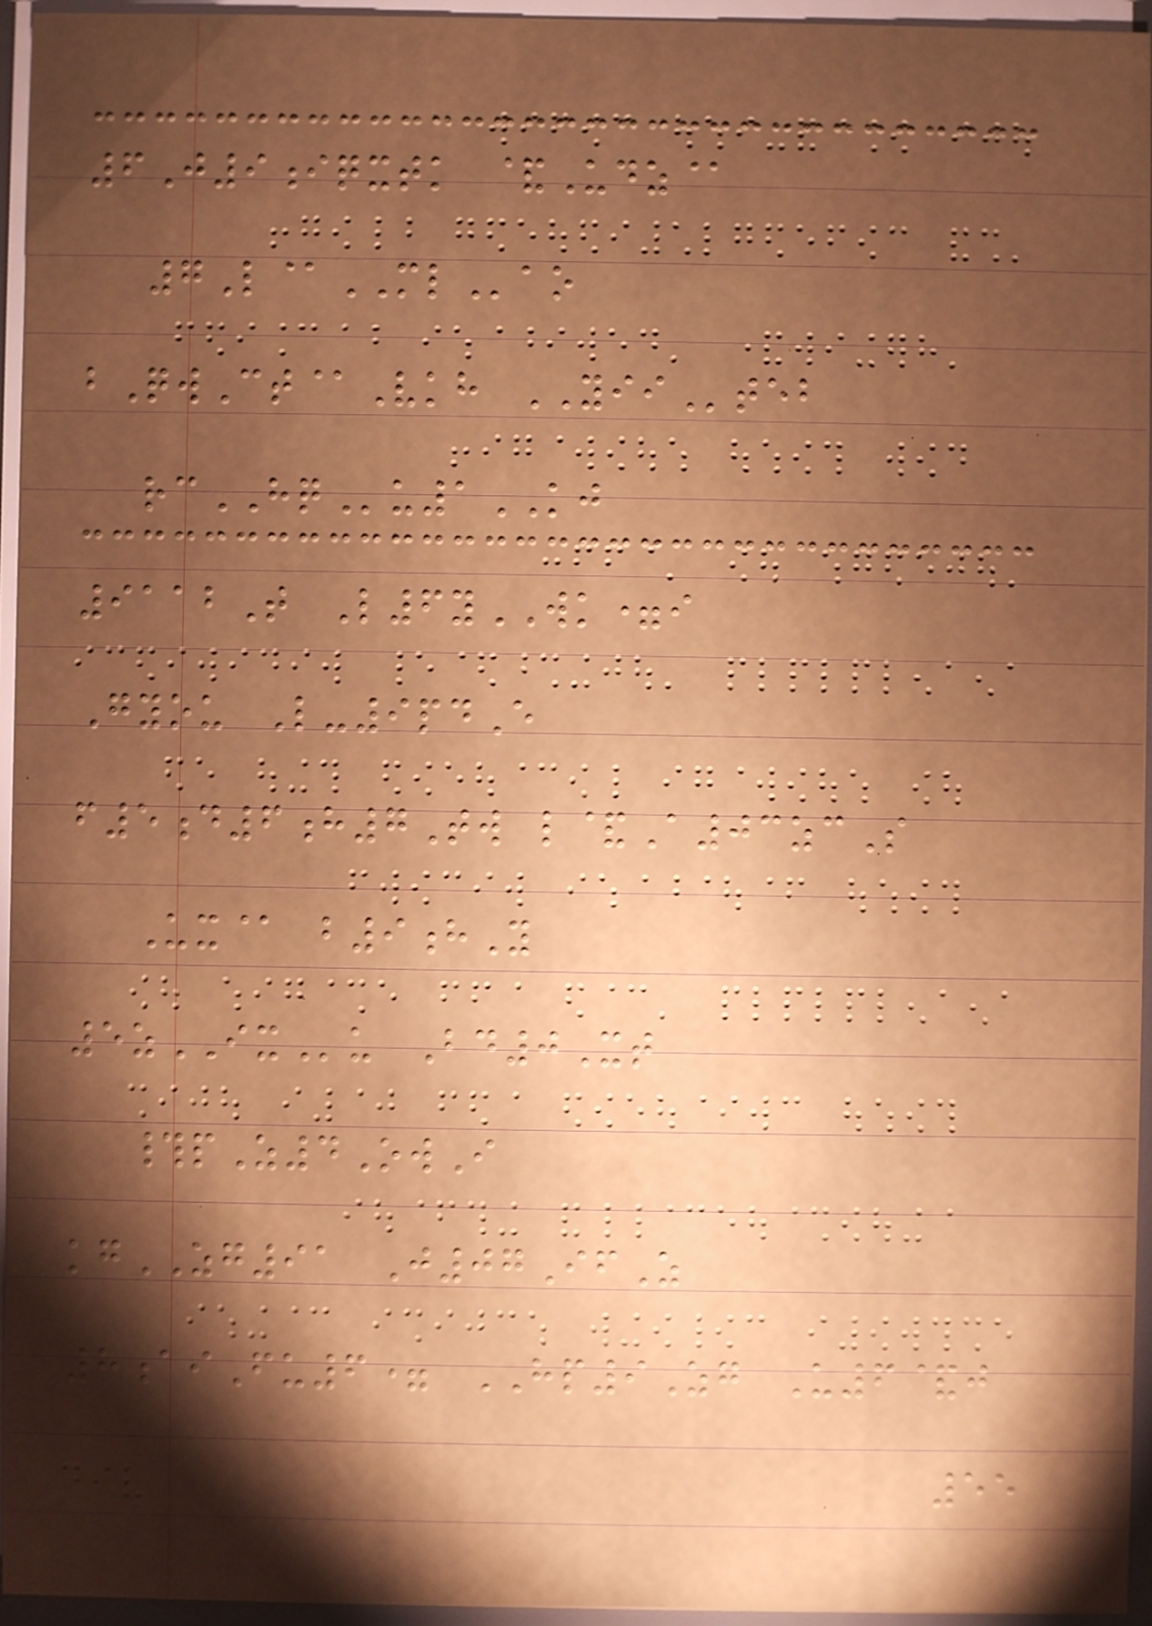6J9iqxtk &Udz@
7L@MLao
bQwCt@Vkh YIIteb
rcHQu1KJ
9112T L6yWK=i
Gyou L-9pdE
f5d6h7Tw l&A03zcS
Ux@ b9hY
5zIXu Bd0Xt
#pZ4OwI
kgZG91 J07IfZ
8aiFu6= HP9Zg U6&j
55
